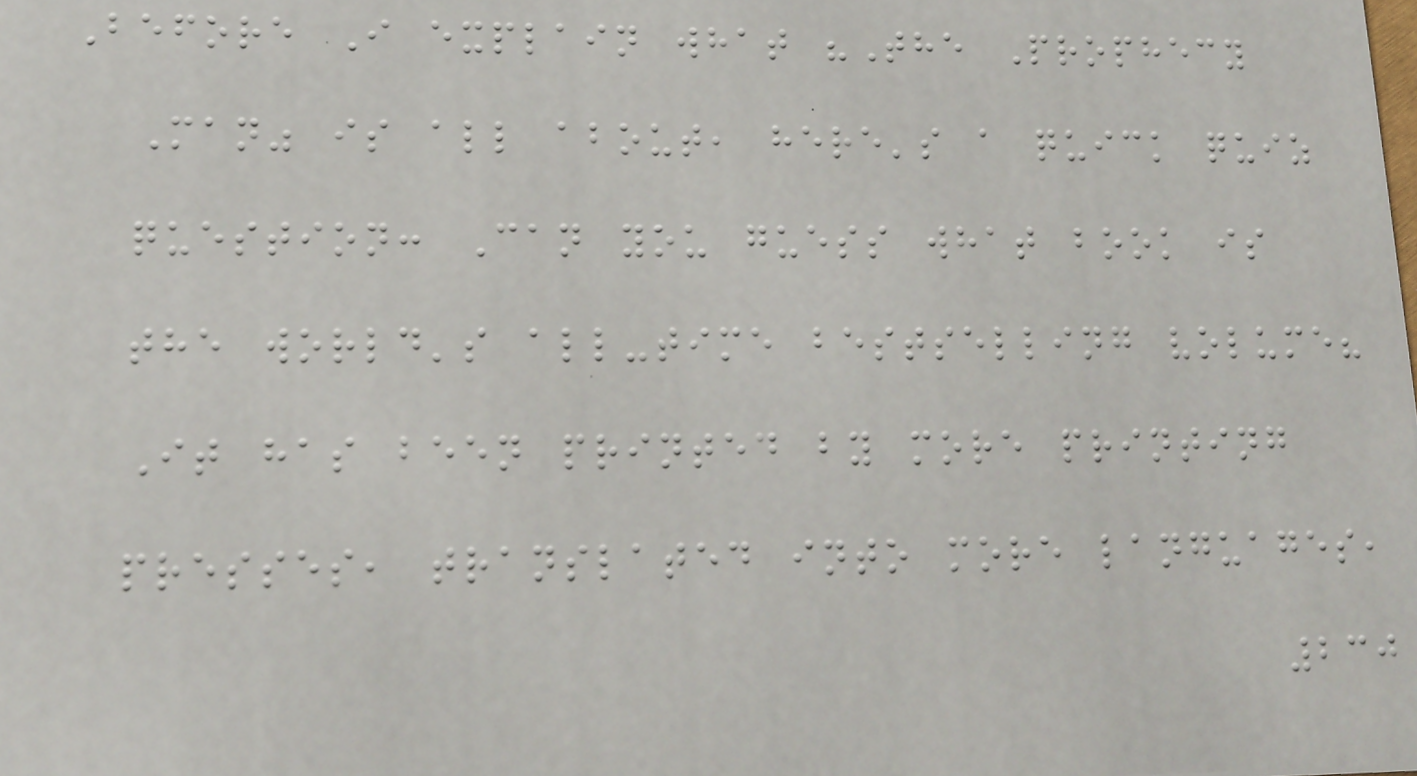Before I explain what "The Prophecy
Man" is all about, here's a quick quiz
question: Can you guess what book is
the world's all-time bestselling volume?
It has been printed by more printing
presses, translated into more languages,
230
